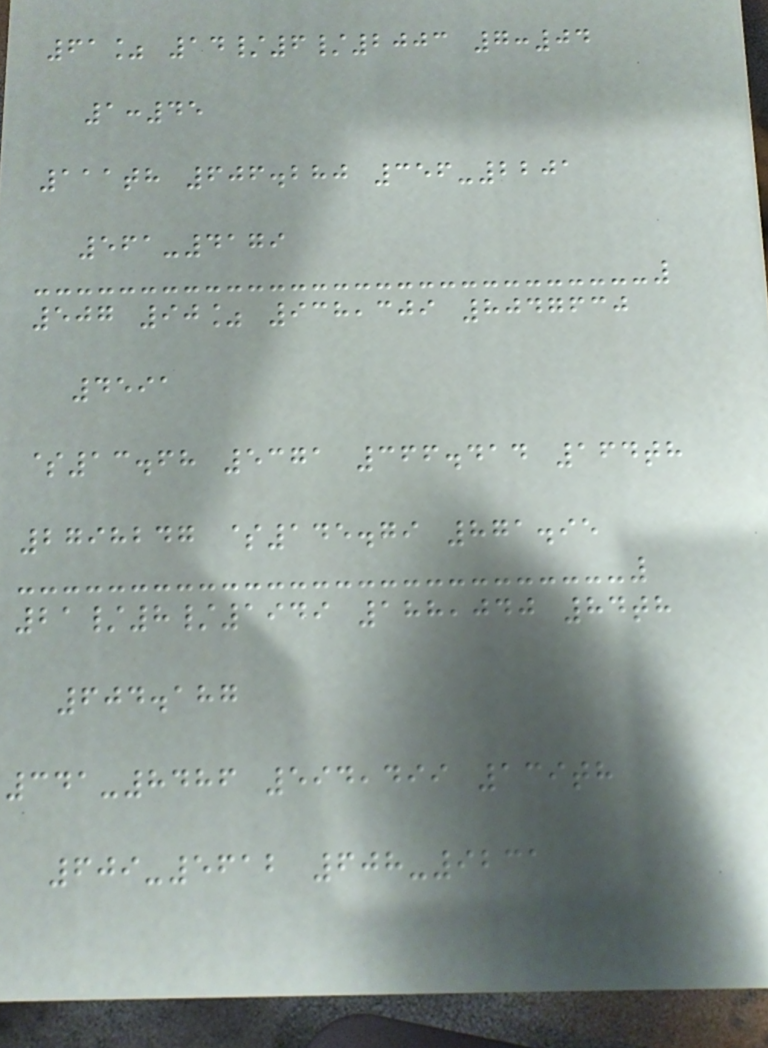61% 14/6/2003 7:04
1:45
111th 606.280 356-2201
561-4179
507 90% 938,309 8047630
4591
$13.68 5371 366.414 164th
2798247 $145.79 871.95
21/8/1949 188,040 84th
604.187
341-8486 594,499 139th
609-5612 608-9231
